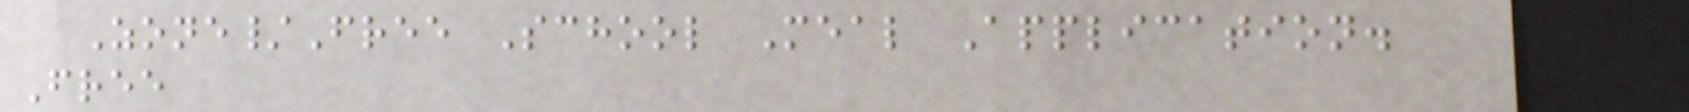Zone/Free School Meal Application.
Free
